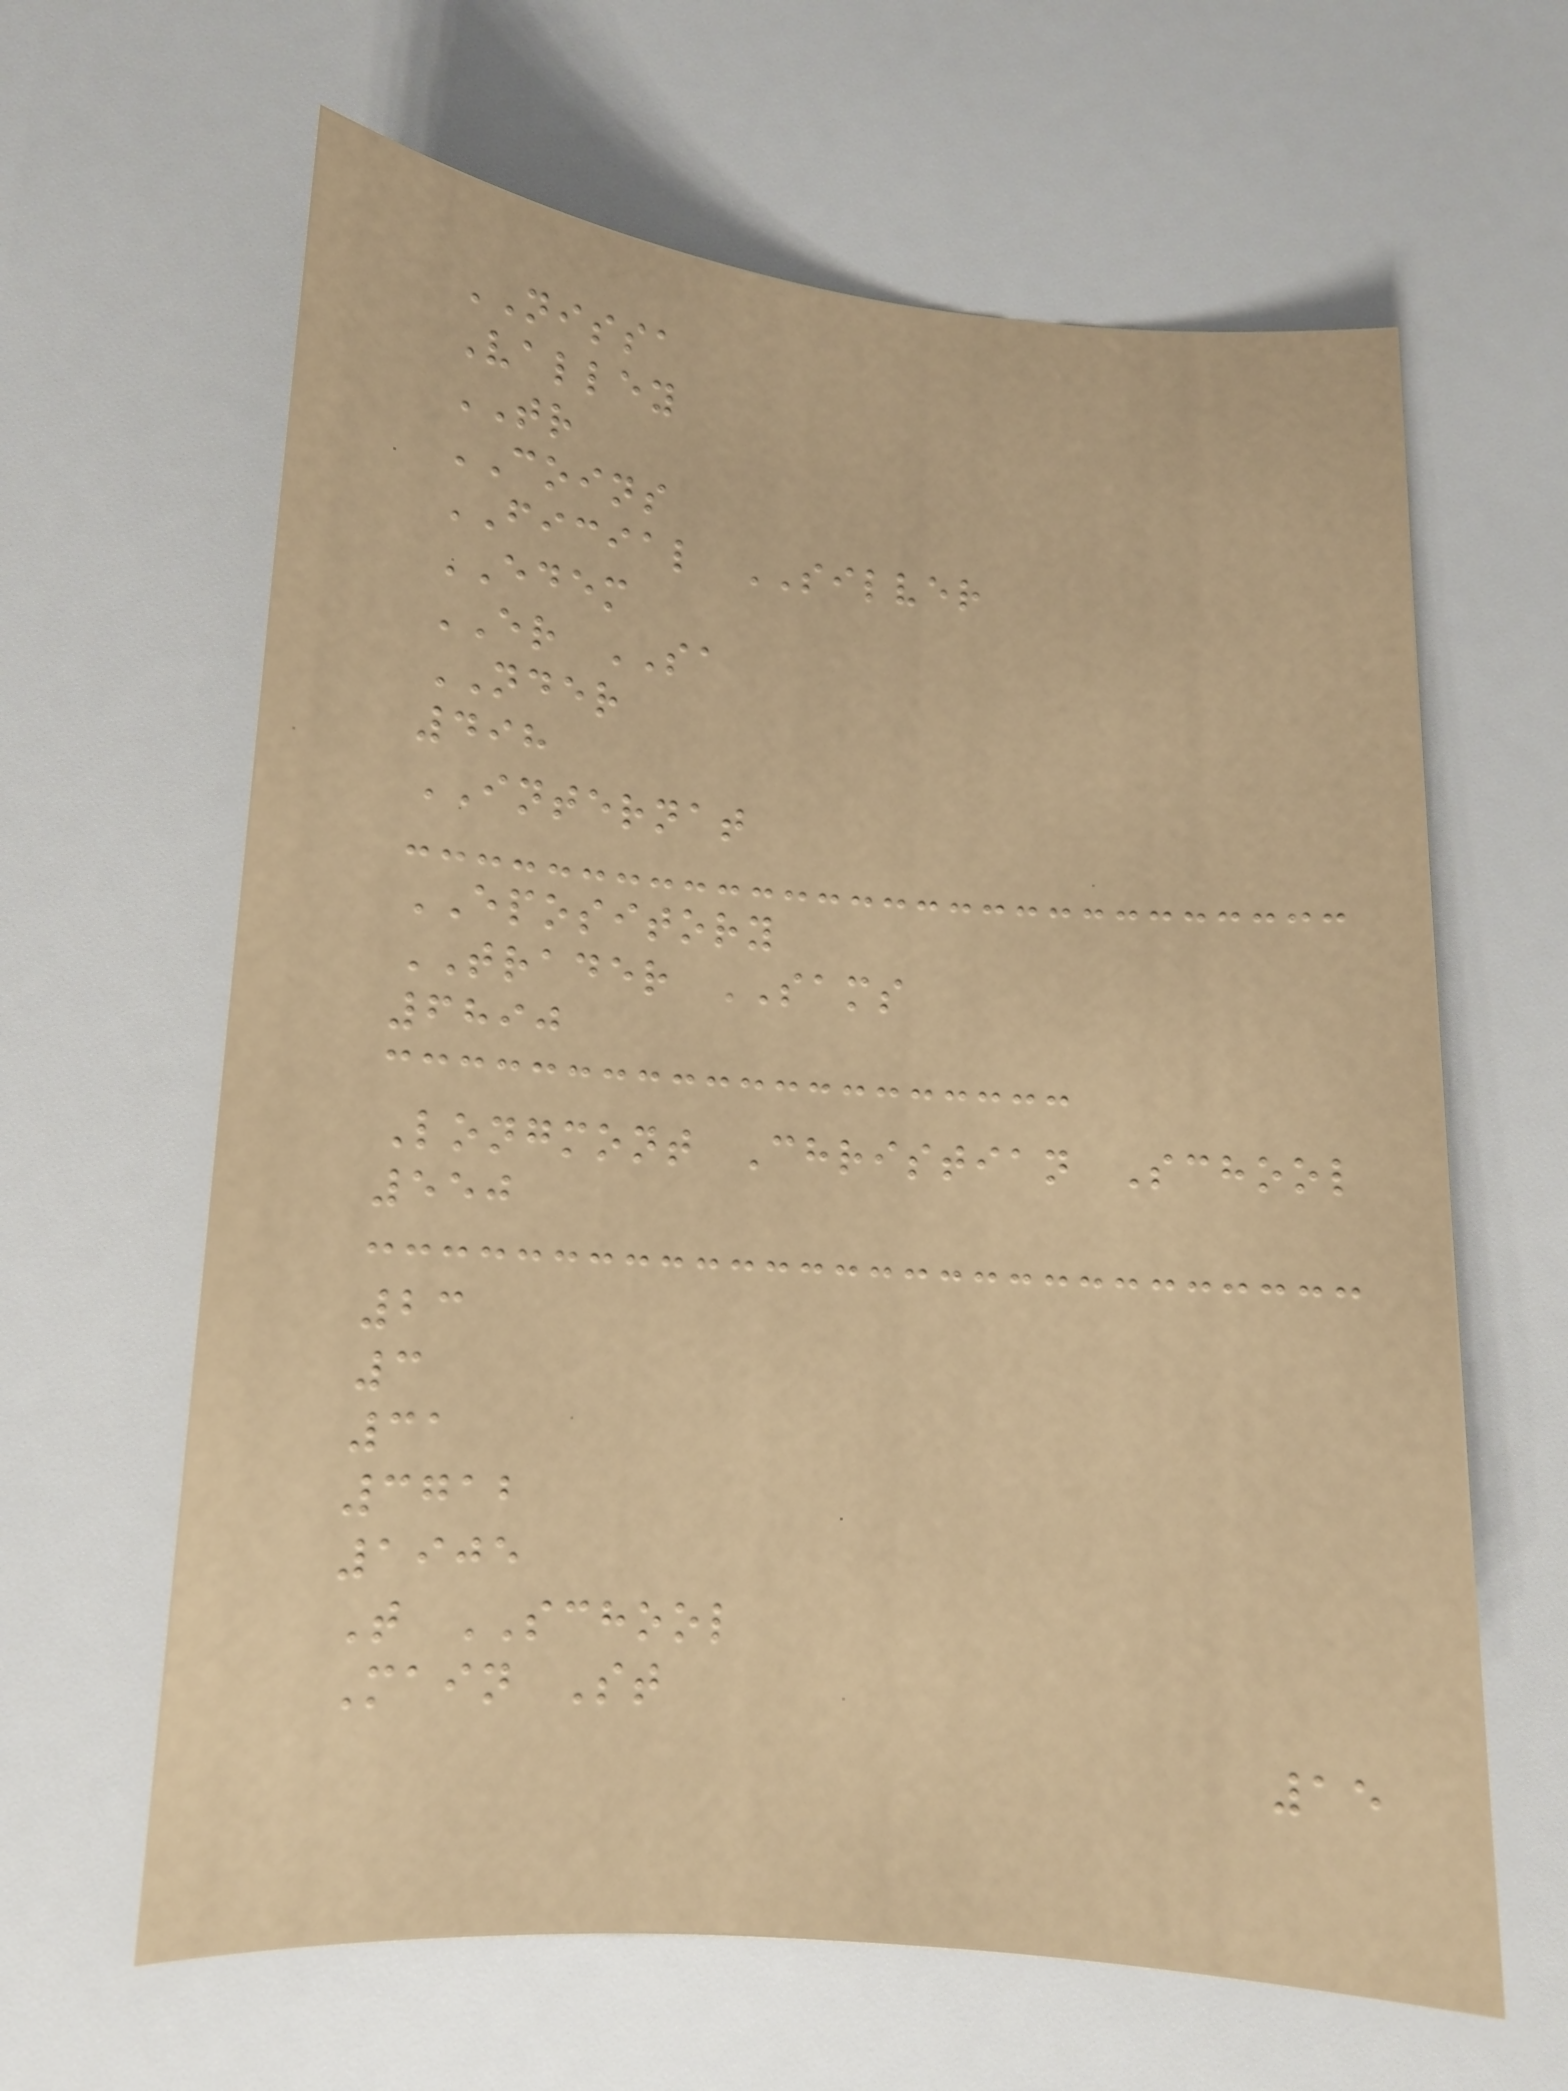NISSA
Valley
TR
COINS
FICIAL SILVER
EDEM
ER SA
NDER
498
INTERNAT
EPOSITORY
TRADER SAMS
6890
Longmont Christian School
550
23
3
31
3712
1905
T SCHOOL
Main St
15
